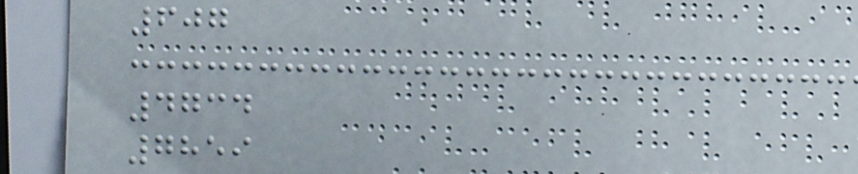607
4734
7859
